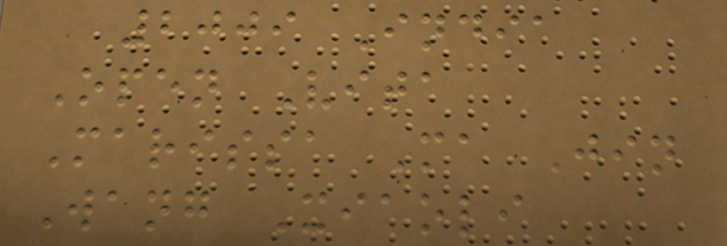2009 India
Open Vita
Marissa Ma Jin
Wang Xiaoli
